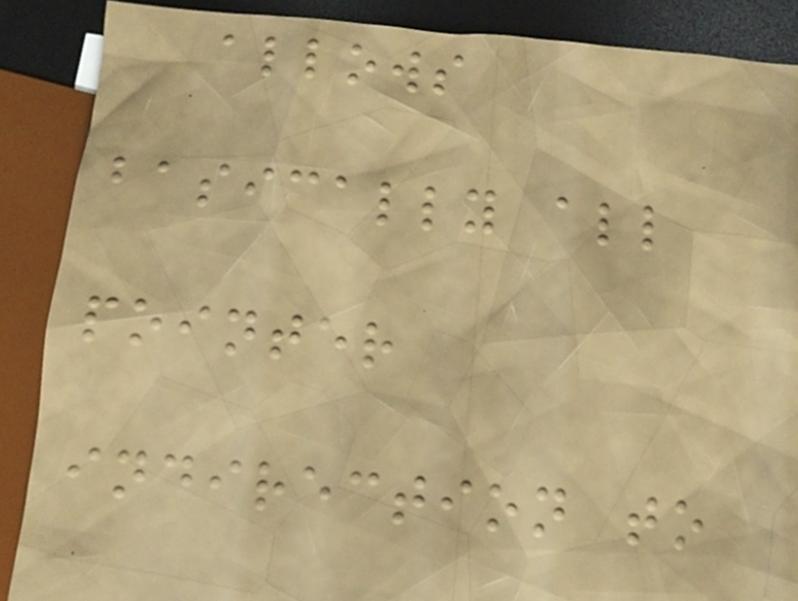allows
basically all
pointer
indirection to
